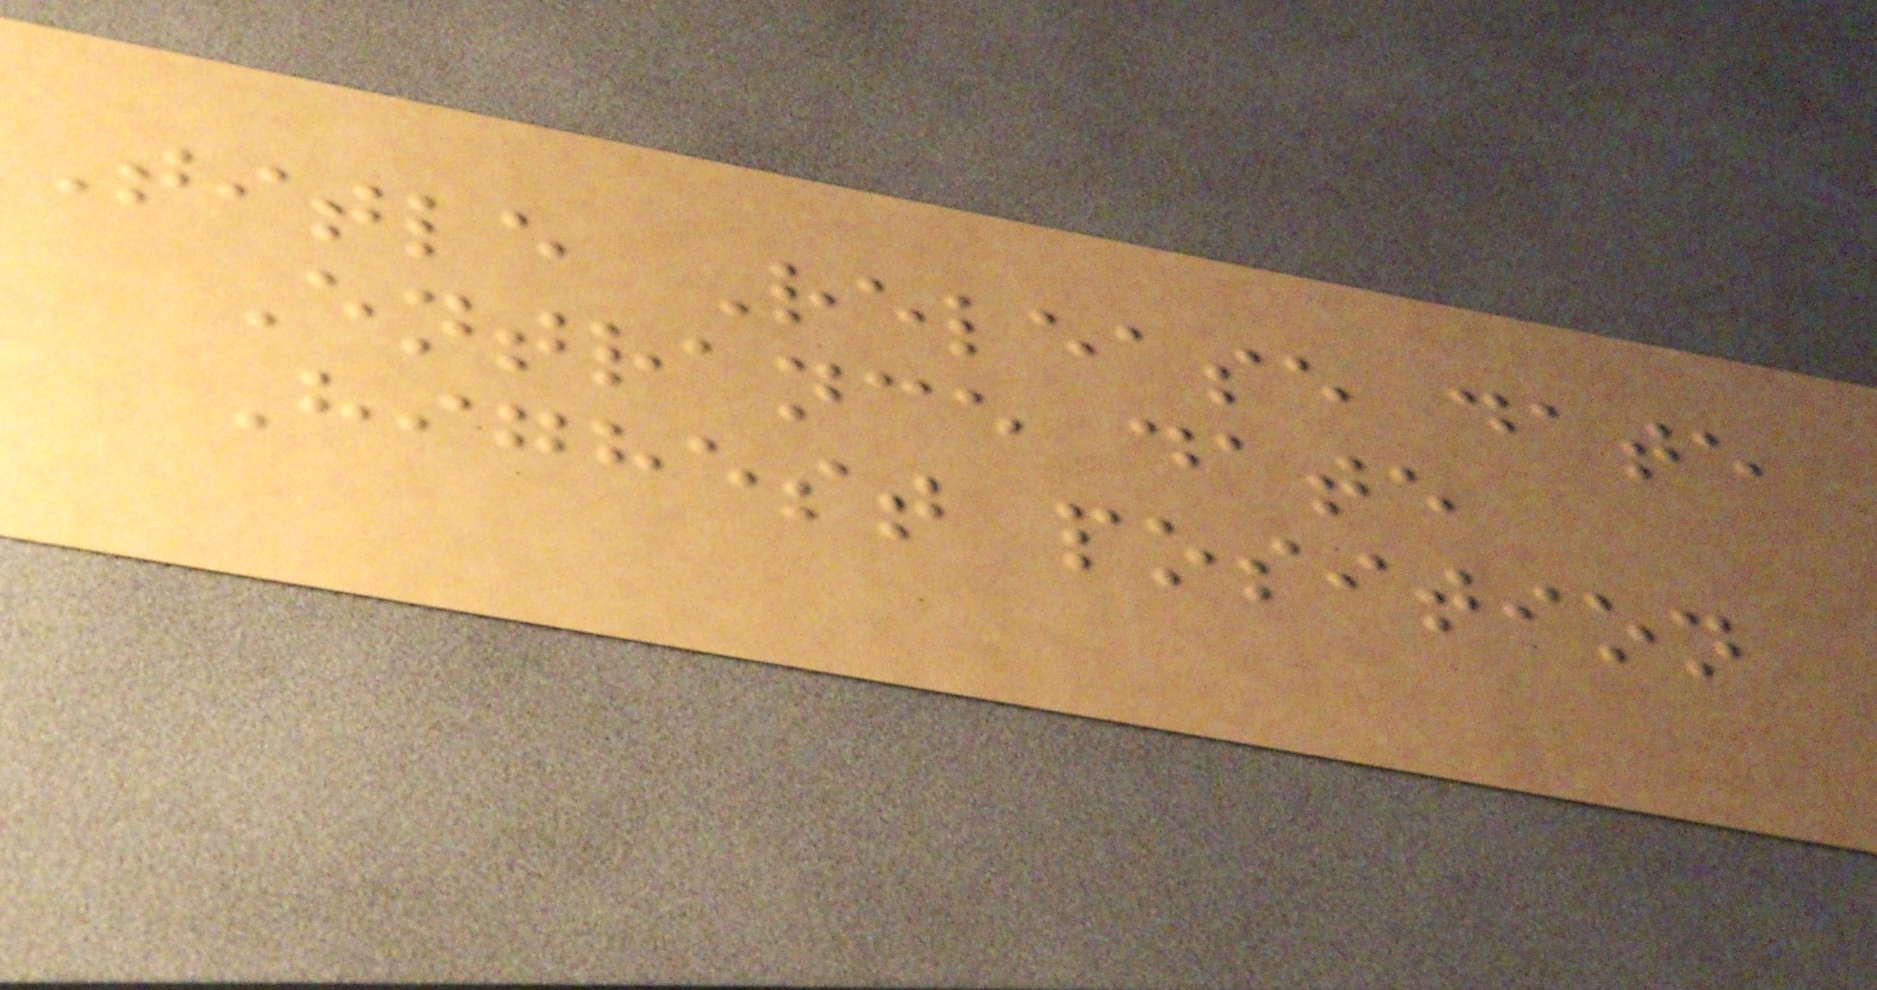Title Release date
Entrance date
Highest position
